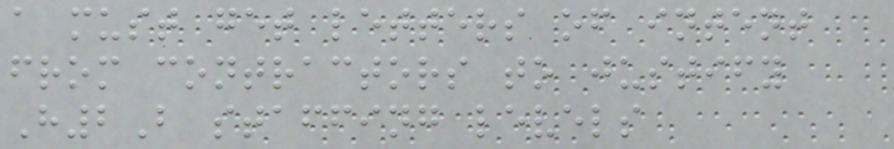a must get letters of intent
from contractors to justify
H2B staffing levels
